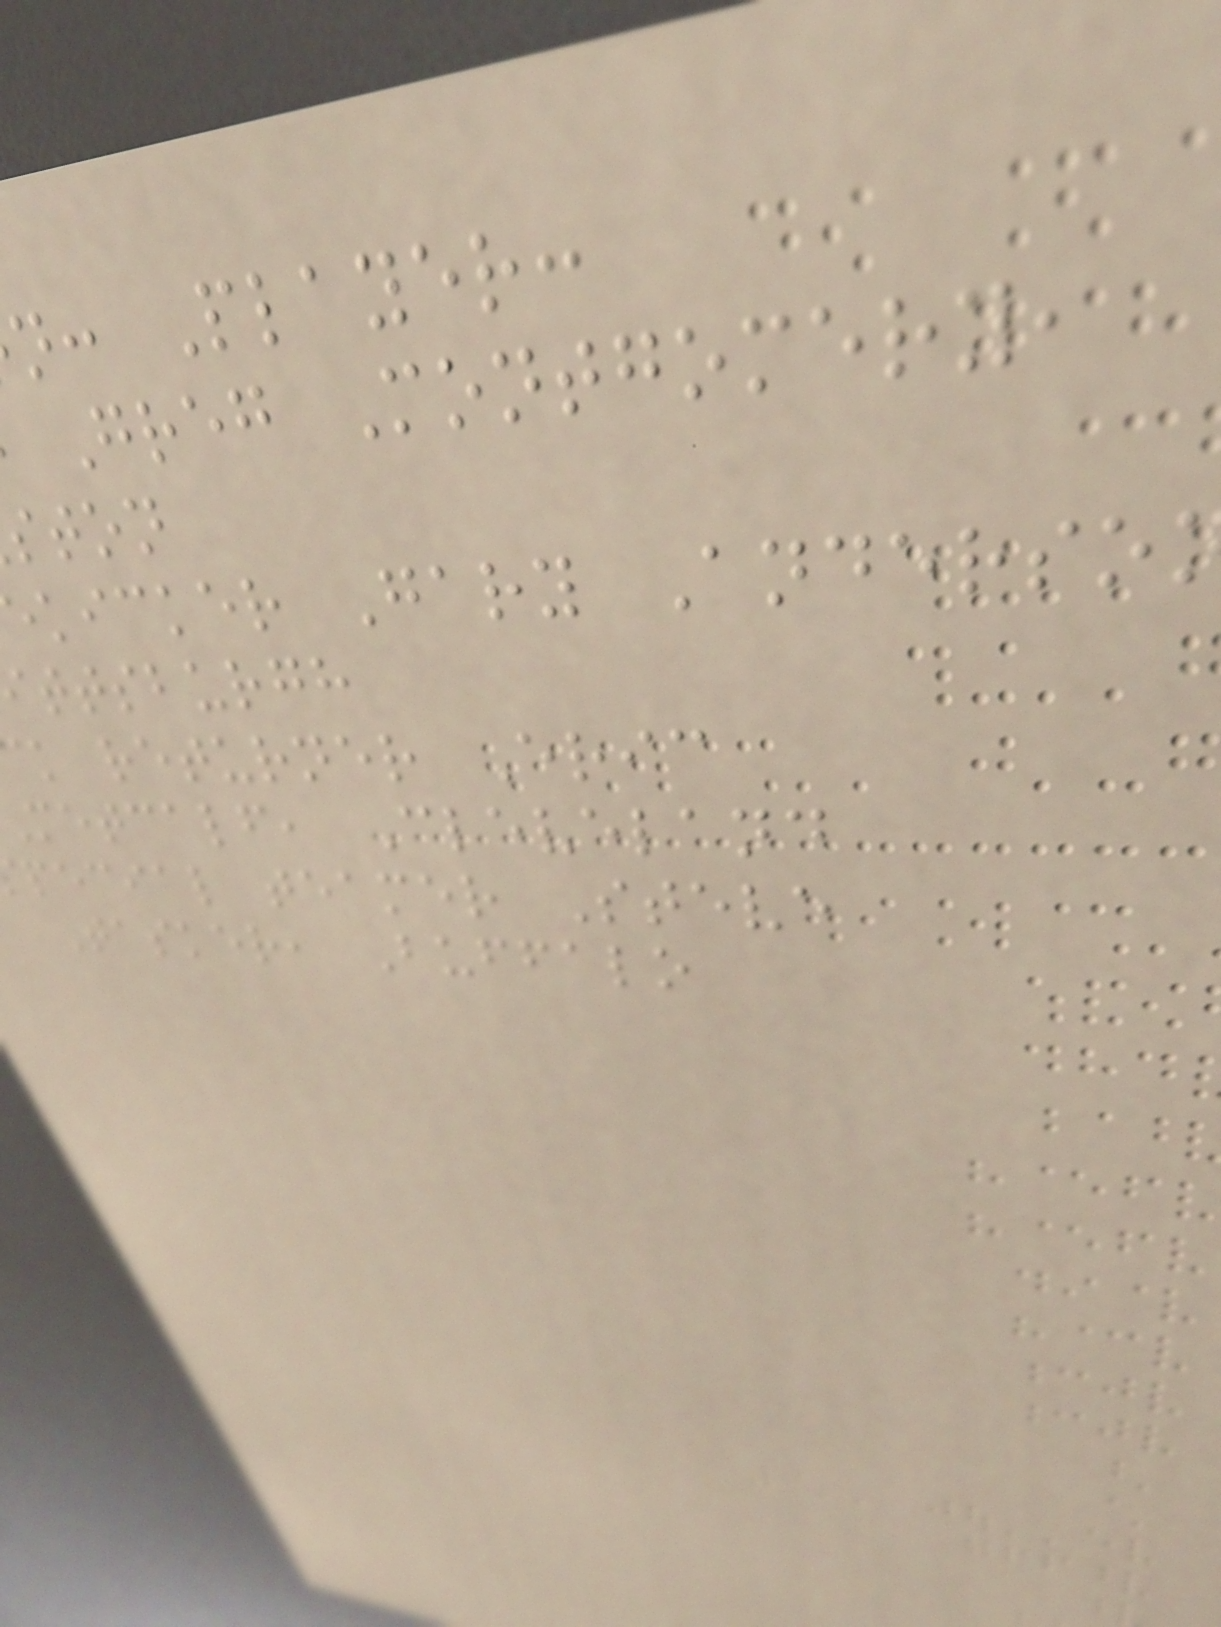n: Player:
Greg Montgomery,
ston
kicker Gary Anderso
ttsburgh
k returner Eric
metcalf, Cleveland
pecial teamer Steve
Tasker, Buffalo
